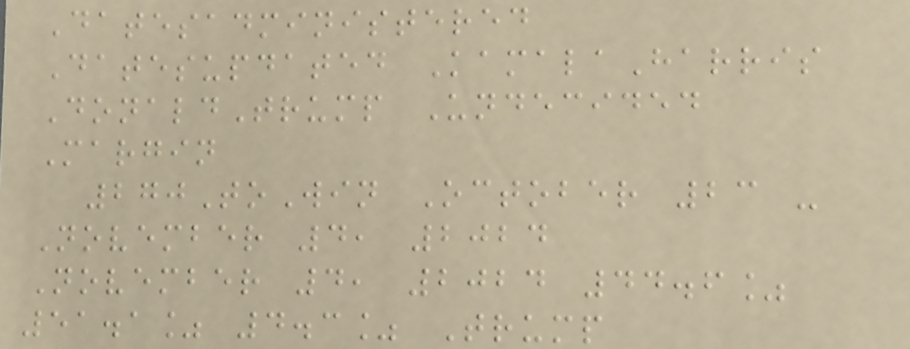Datesadministered
Datesupdated KamalaHarris
DonaldTrump Undecided
Margin
270ToWin October 23 -
November 4, 2024
November 4, 2024 44.6%
51.1% 4.3% Trump
